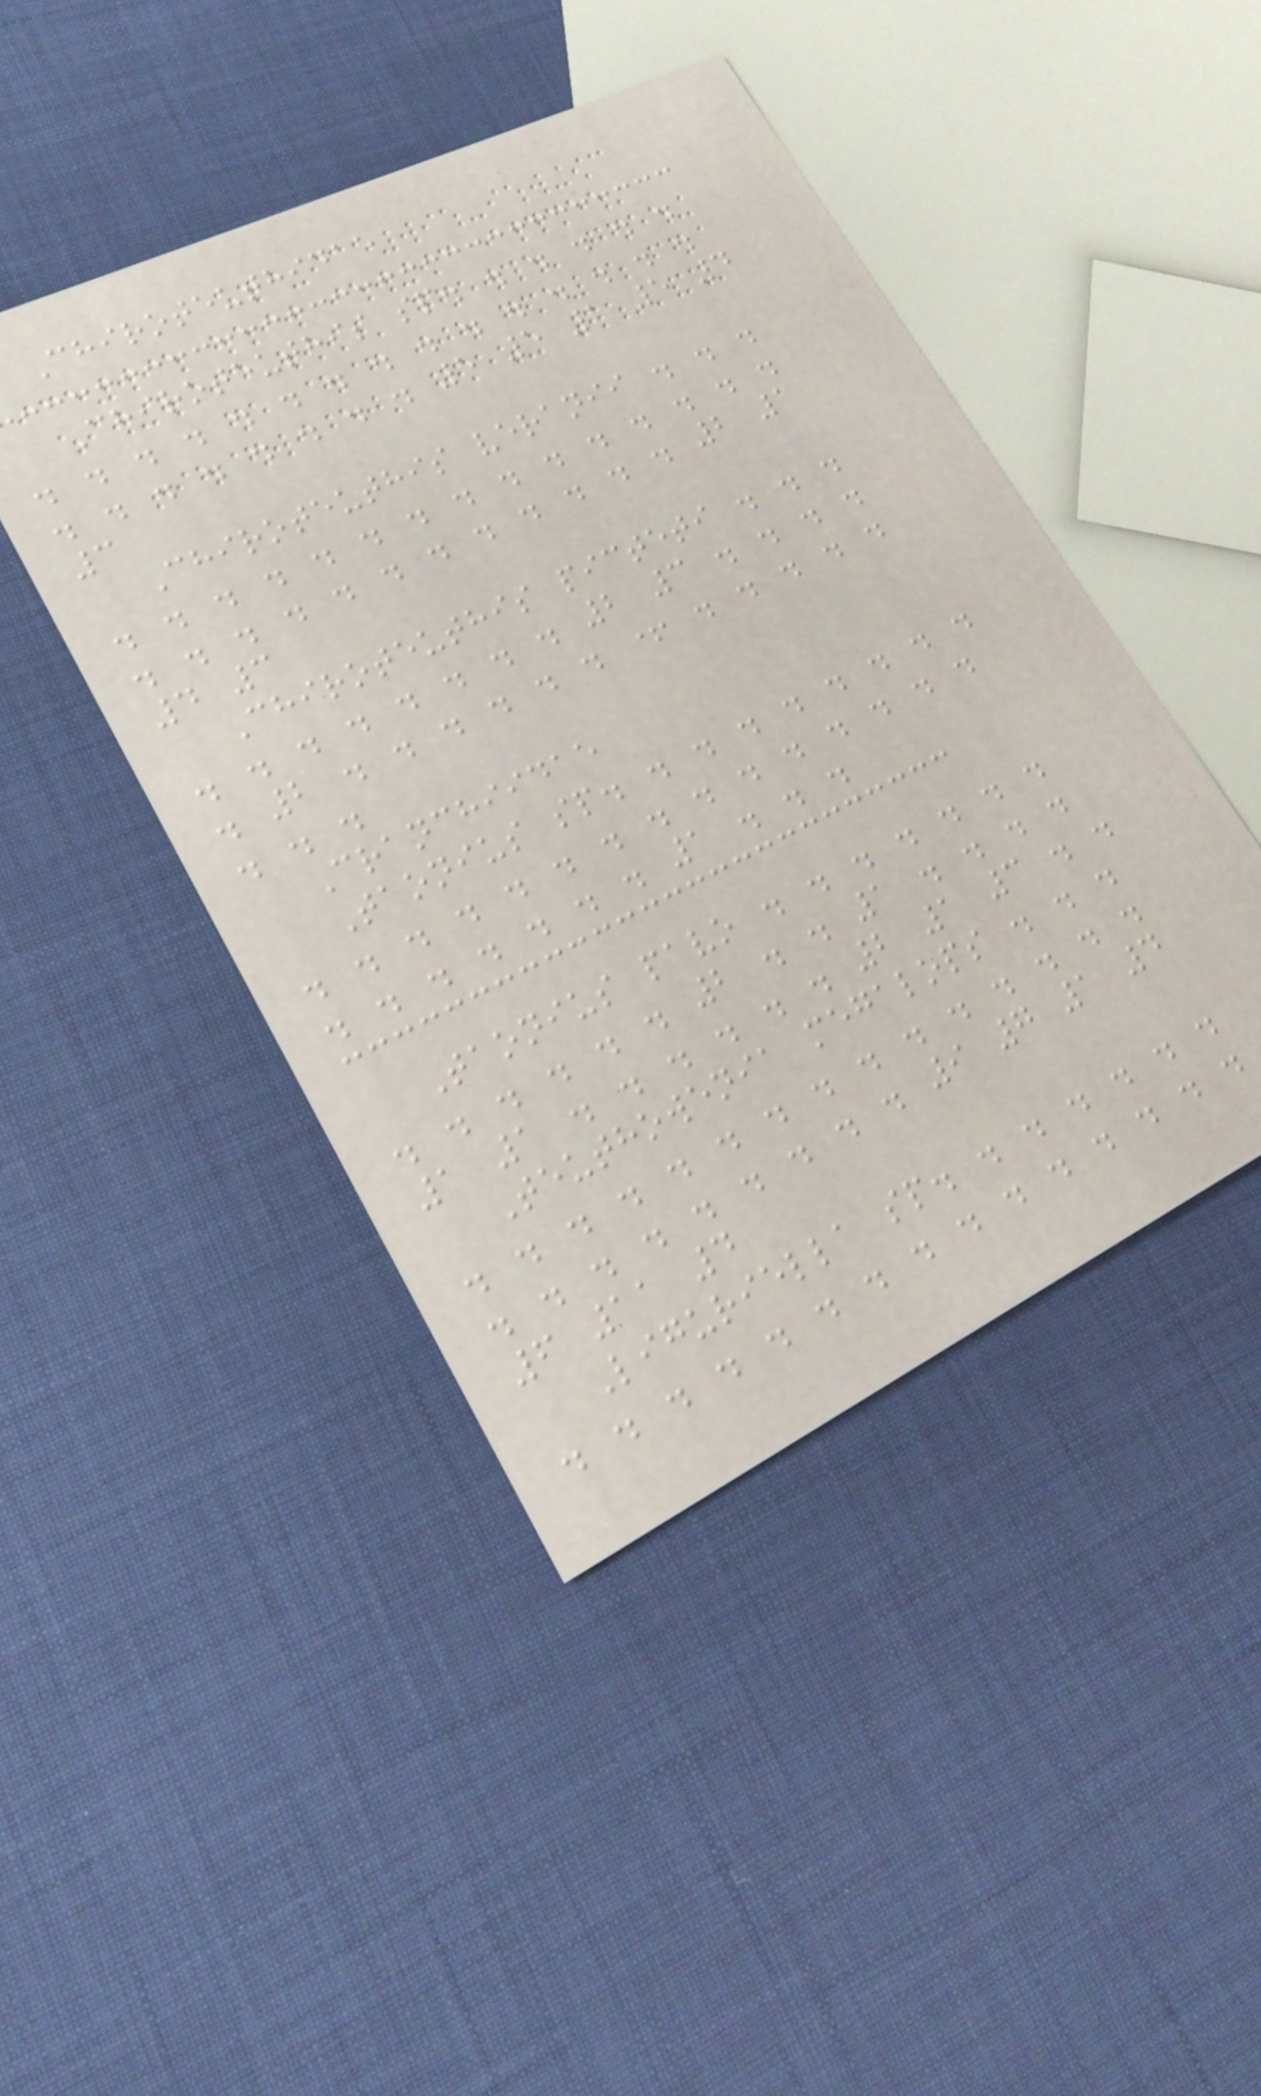Chiroteuthidae
Chiroteuthis sp. . . . . .
. . . . . . . . . . . . . . .
. . . . . . . . 5 5 1 5 4
3
Chiroteuthis veranii . . .
. . . . . . . . . . . . . . .
. . . . . . . . . . . . 2 1
4 3
Chiroteuthis picteti . . .
. . . . . . . . 2 3 . . . .
. 2 . . . . . . + . . . . .
. . .
Cranchiidae
Taonius sp. . . . . . . . .
. . . . . . . . . . . . . . .
. . . . . . . 1 . . .
Taonius pavo . . . . . . .
. . . . . . 2 . . 1 . . . .
1 1 . . . . . . 2 1 3 . .
Teuthowenia megalops . . .
. . . . . . . . . . . . . . .
. . . . . . . . . 9 7 1 4
6 11 4
Liguriella sp. . . . . . .
. . . . . . . . . . . . . . .
